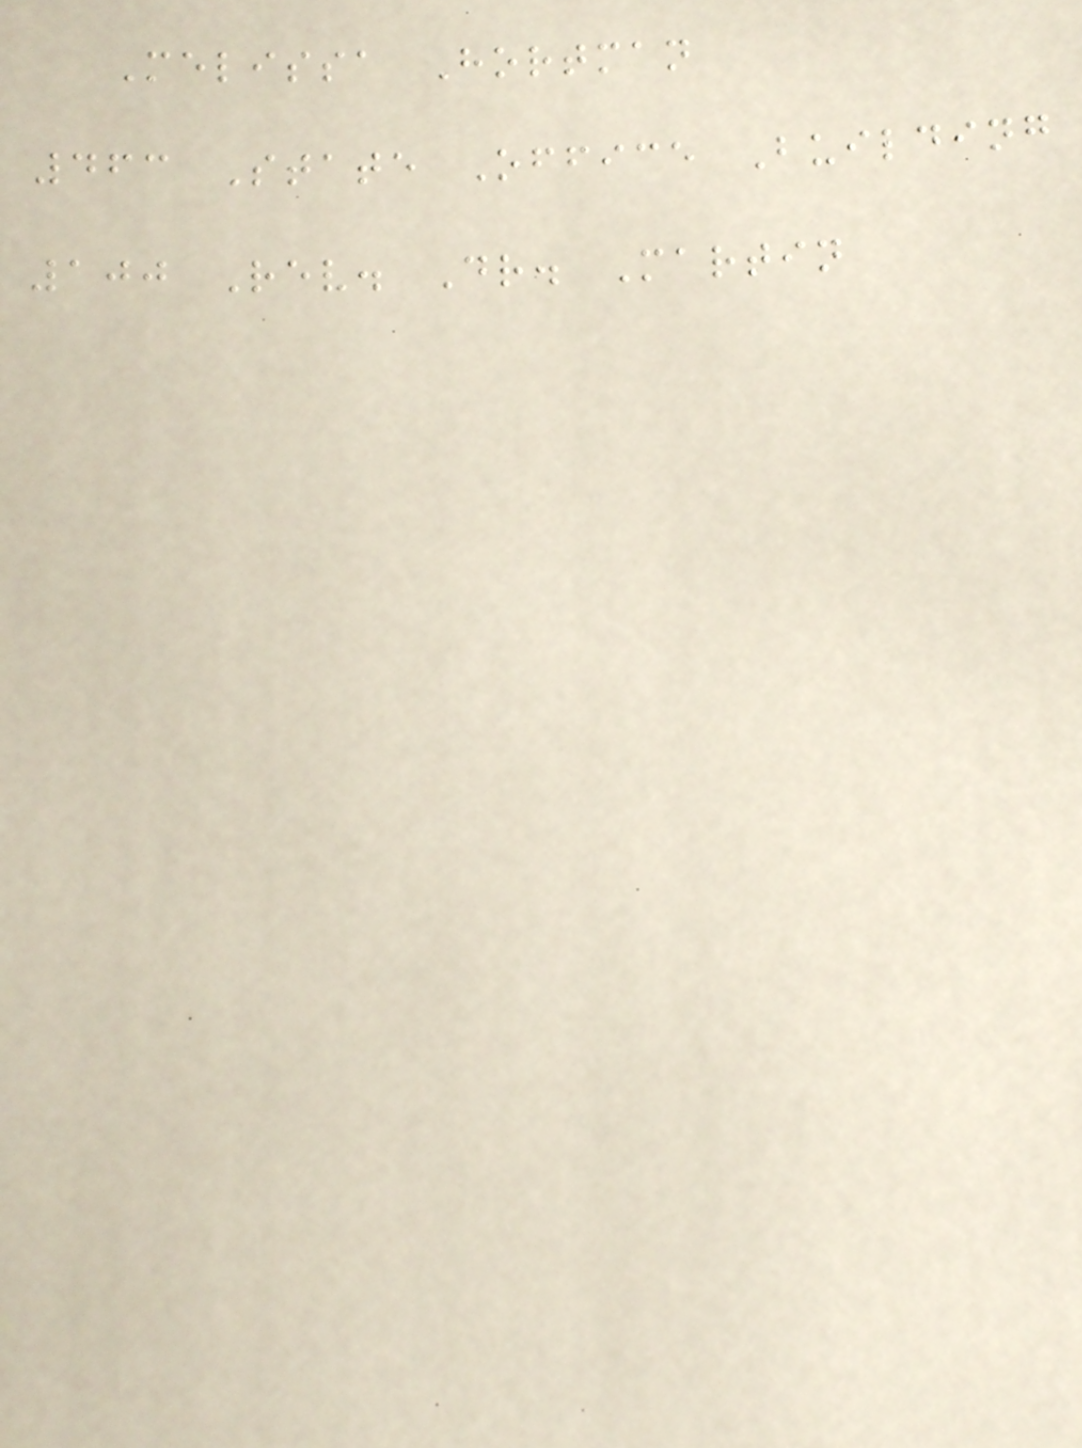Melissa Hortman
463 State Office Building
100 Rev. Dr. Martin
